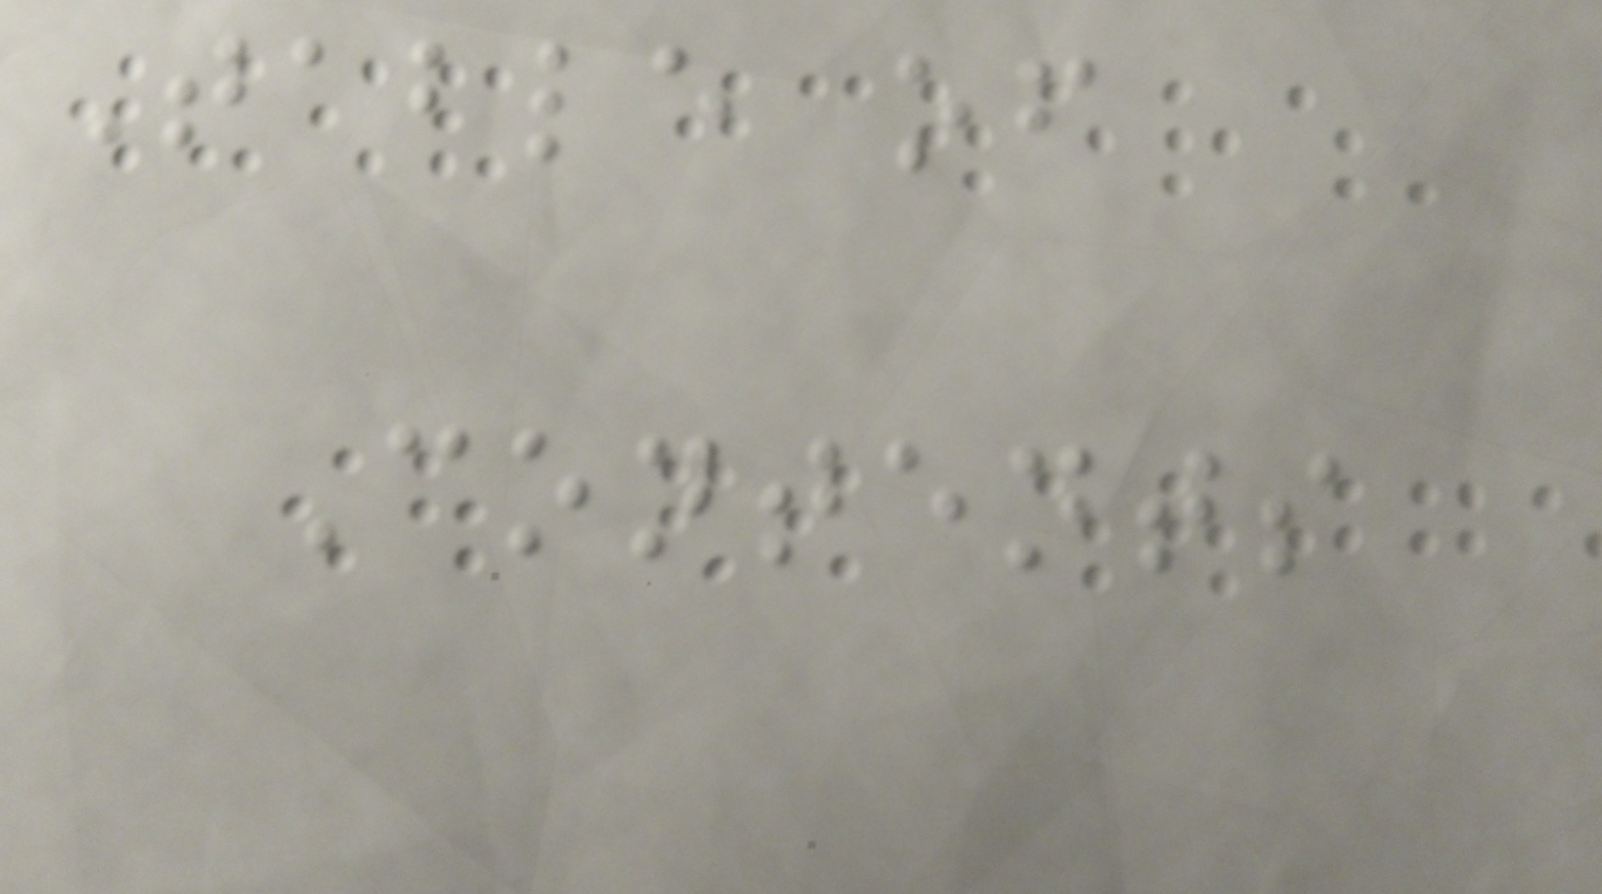Table of
Contents
